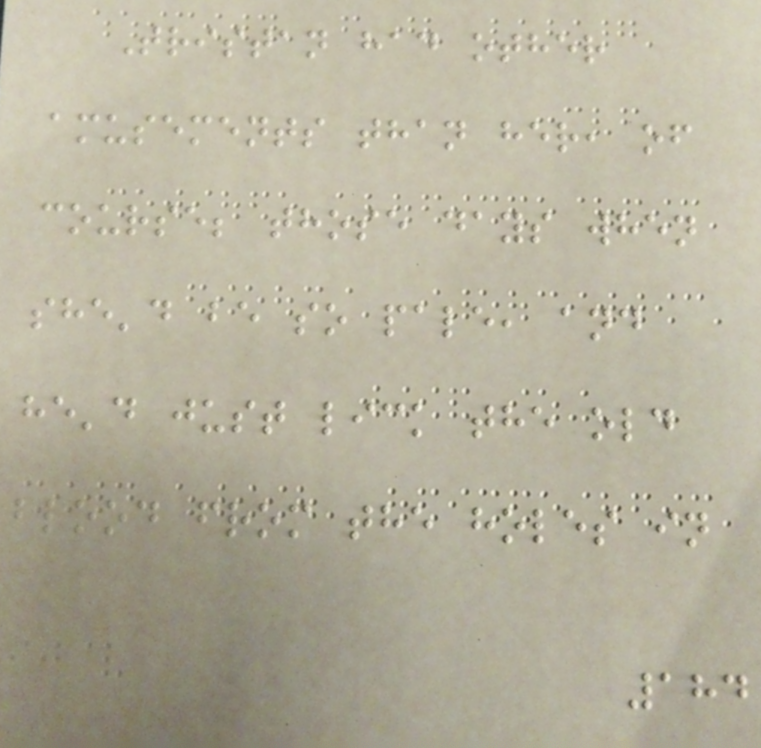Tristan had other
amusements than her, of
course; those days when
she'd be so pale, and
he'd just lick the old
blood from the holes in
184
